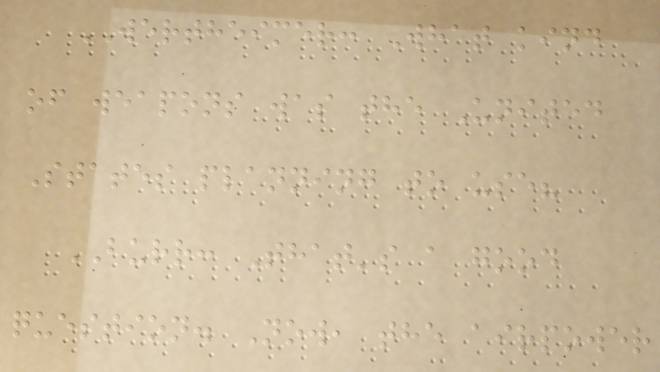WERTHEIMER: What kind
of weapons was the United
States planning to use?
BURR: That's a good
question. Now, the airpower
